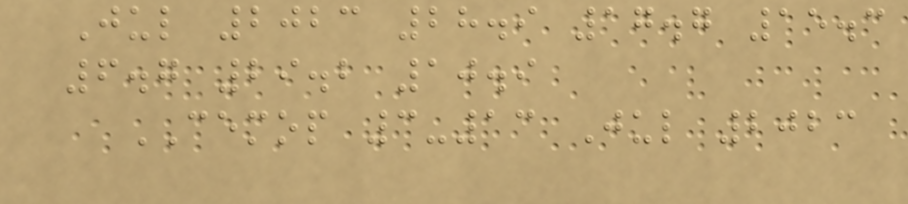Jul 2023 28.9 17.7 15.3
6.7 29.2 10.9
CEMOP 3-13 Jul 2023
